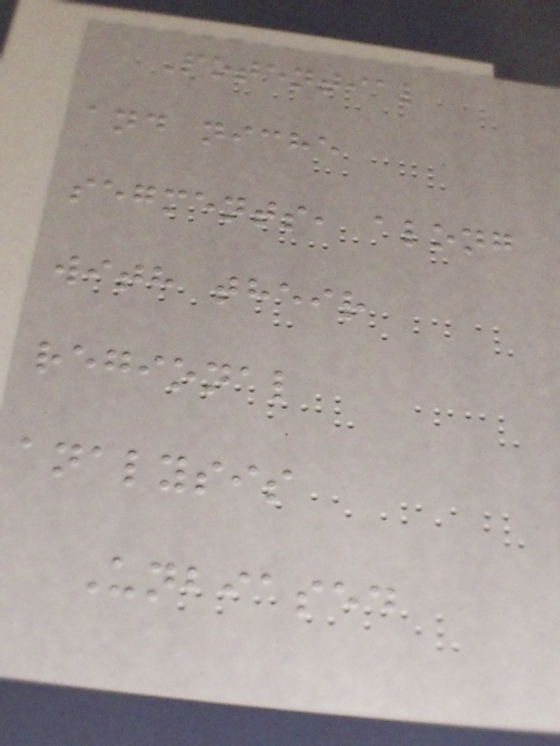Potential
and niche
segments, along
with their
regional
analysis
Unbiased
